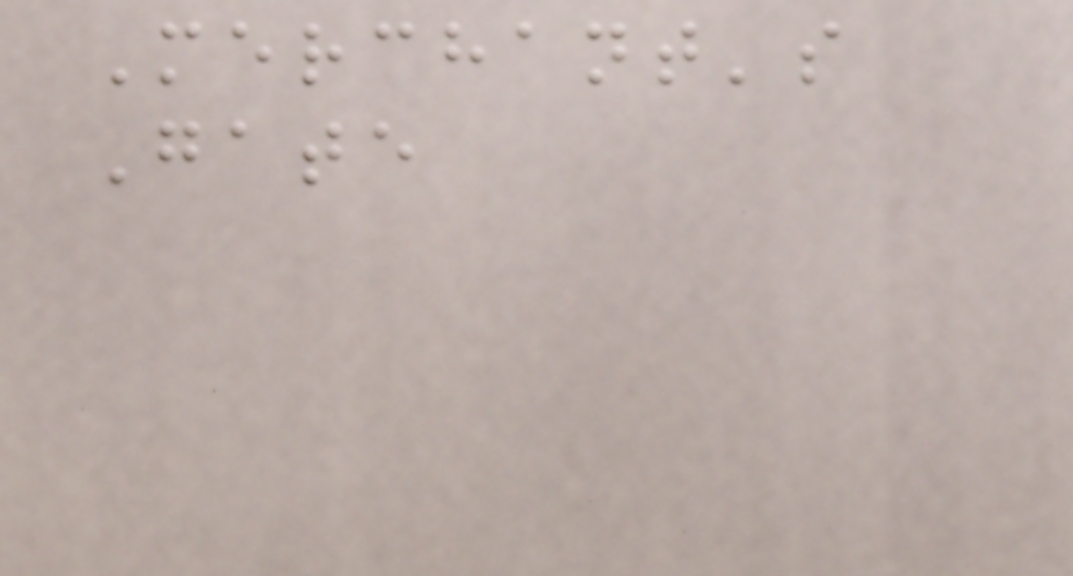Merchant's
Gate
